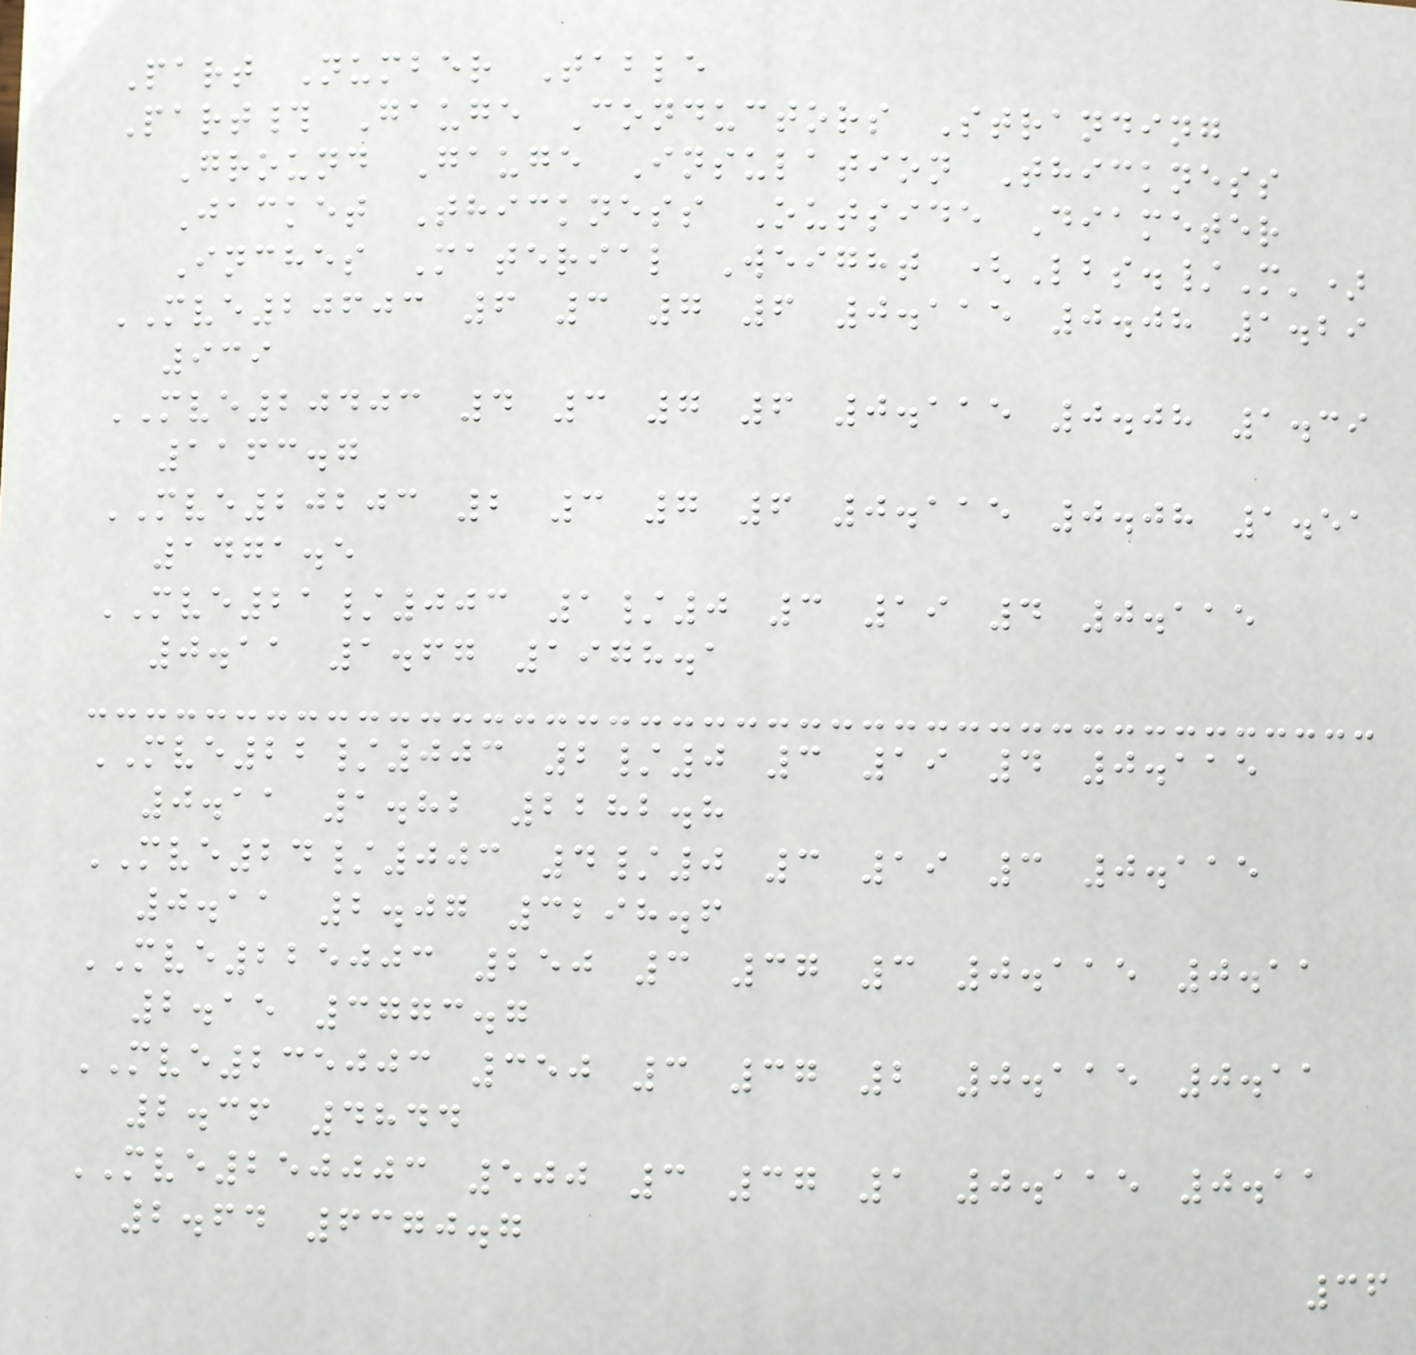Part Number Table
Part# Gauge Conductors Stranding
Ground Gauge Insulation Thickness
Jacket Thickness Outside Diameter
Inches Material Weight (Lbs./M')
MVE20603 6 3 7 6 0.115 0.08 1.29
939
MVE20403 4 3 7 6 0.115 0.08 1.39
1163.7
MVE20203 2 3 7 6 0.115 0.08 1.51
1471.5
MVE21/003 1/0 3 19 4 0.115
0.11 1.67 1978.1
MVE22/003 2/0 3 19 4 0.115
0.11 1.82 2282.8
MVE24/003 4/0 3 19 3 0.115
0.11 2.07 3298.6
MVE225003 250 3 37 3 0.115 0.11
2.15 3773.7
MVE235003 350 3 37 2 0.115 0.11
2.36 4844
MVE250003 500 3 37 1 0.115 0.11
2.64 6370.7
36
